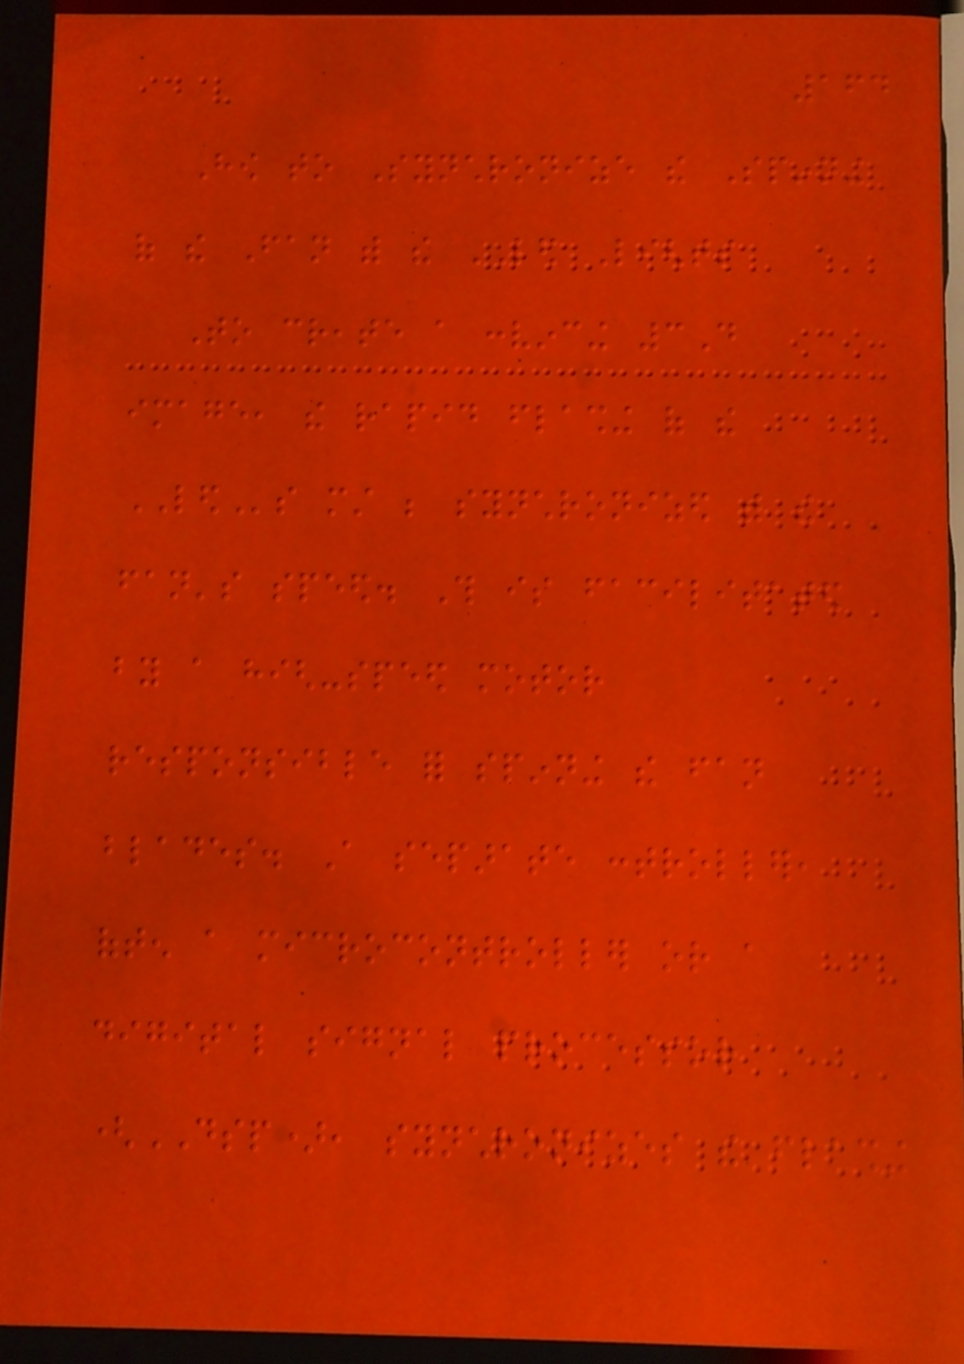164
How to Synchronize the Spinning
of the Fan with the LED Lights
To create a convincing 3D
image, the rapid flashing of the
LEDs must be synchronized with the
fan's speed. This is facilitated
by a high-speed motor
responsible for spinning the fan
blades. A separate controller,
often a microcontroller or a
digital signal processor
(DSP), synchronizes the flashing
